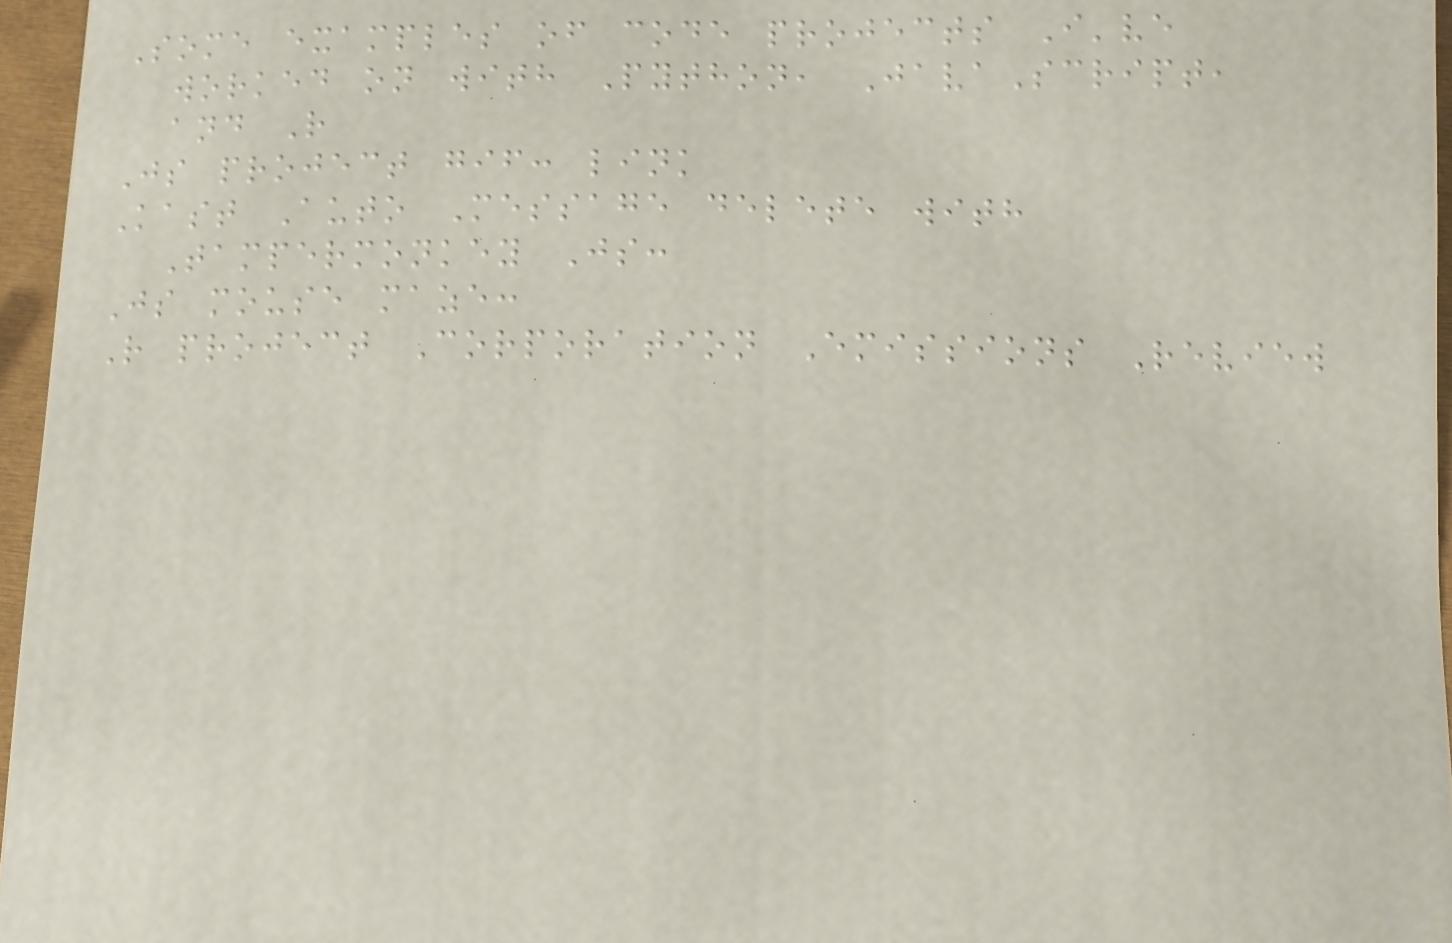Some examples of code projects I've
worked on with Python, JavaScript,
and R
Js project gif: link
Kast Auto Message delete with
Tampermonkey Js:
Js mouse maze:
R project Corporation Emissions Review
